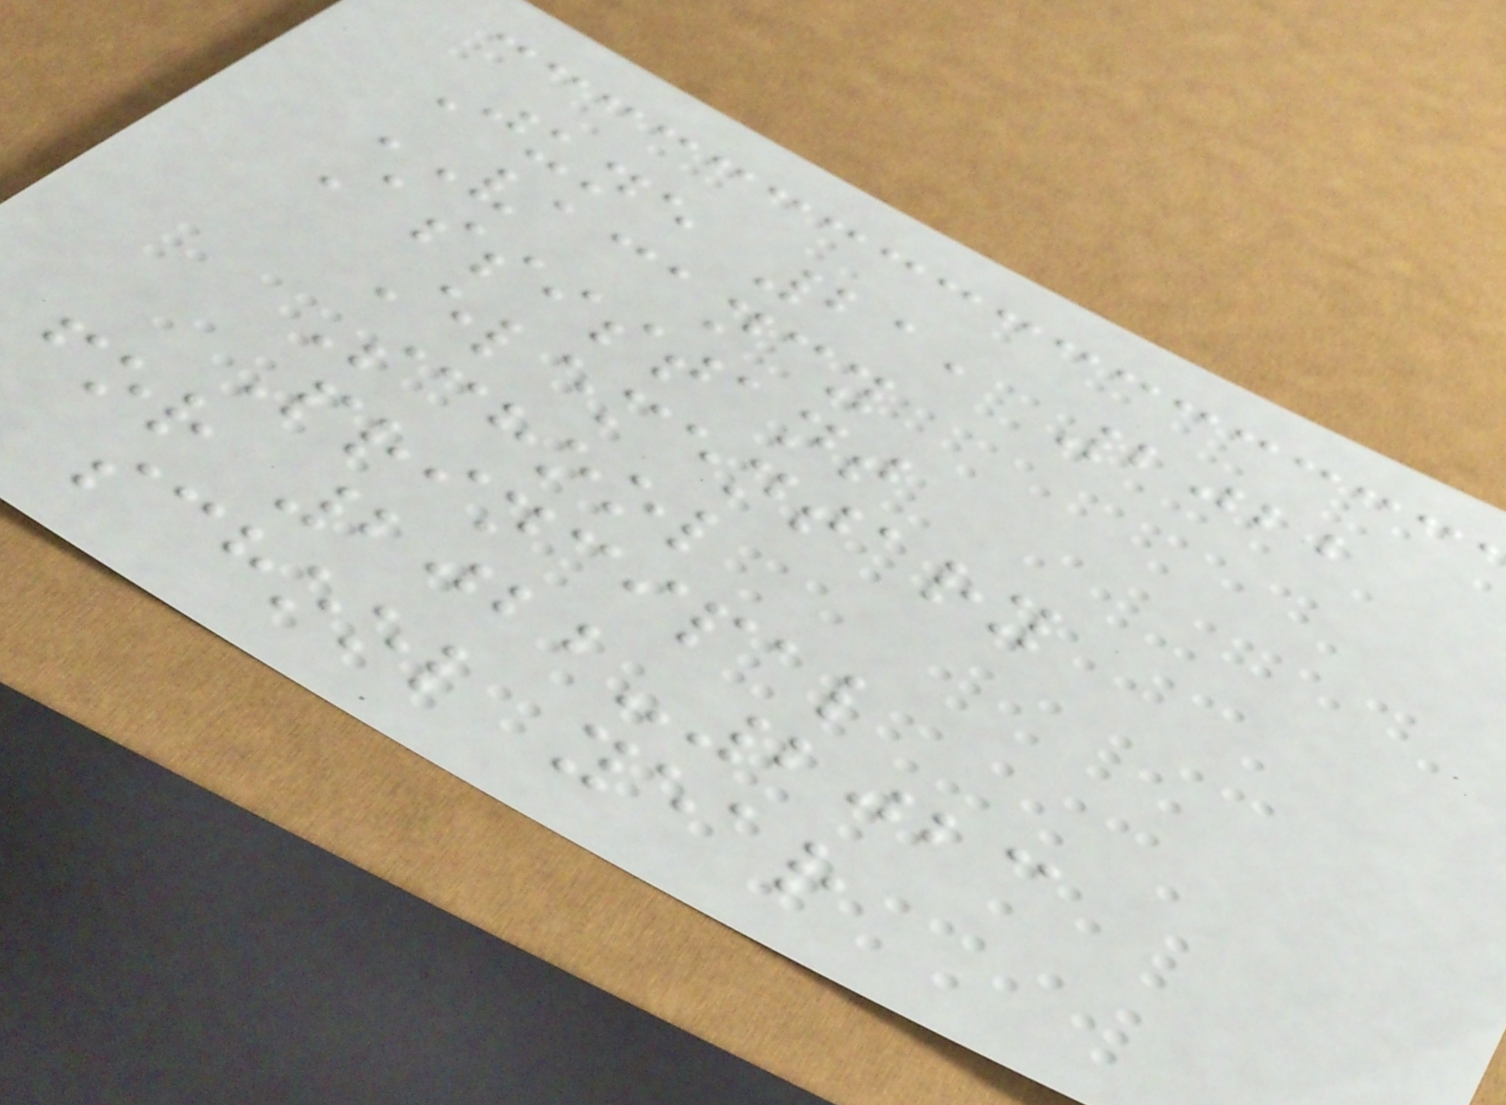June 21, 2022
VACANCY
Assistant
Elementary
School
Principal
for 2022-2023
school year
